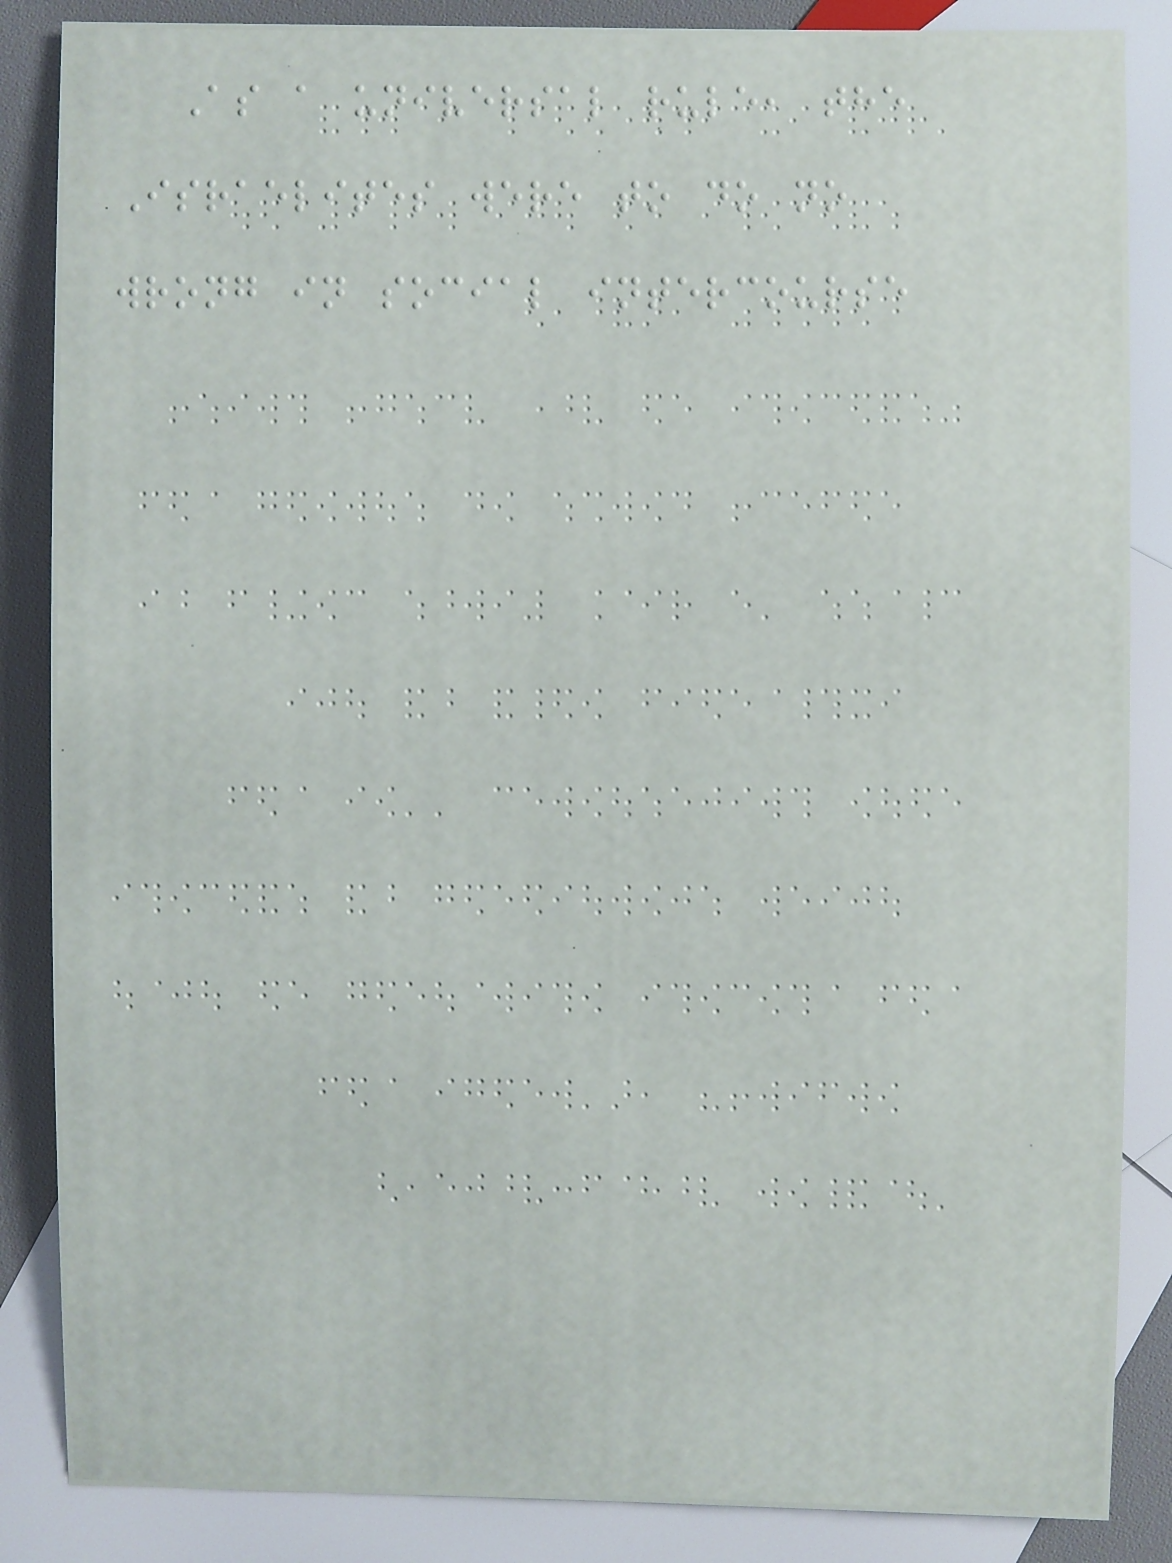As a universal rule, the
Israelites were to do no
wrong in social intercourse
